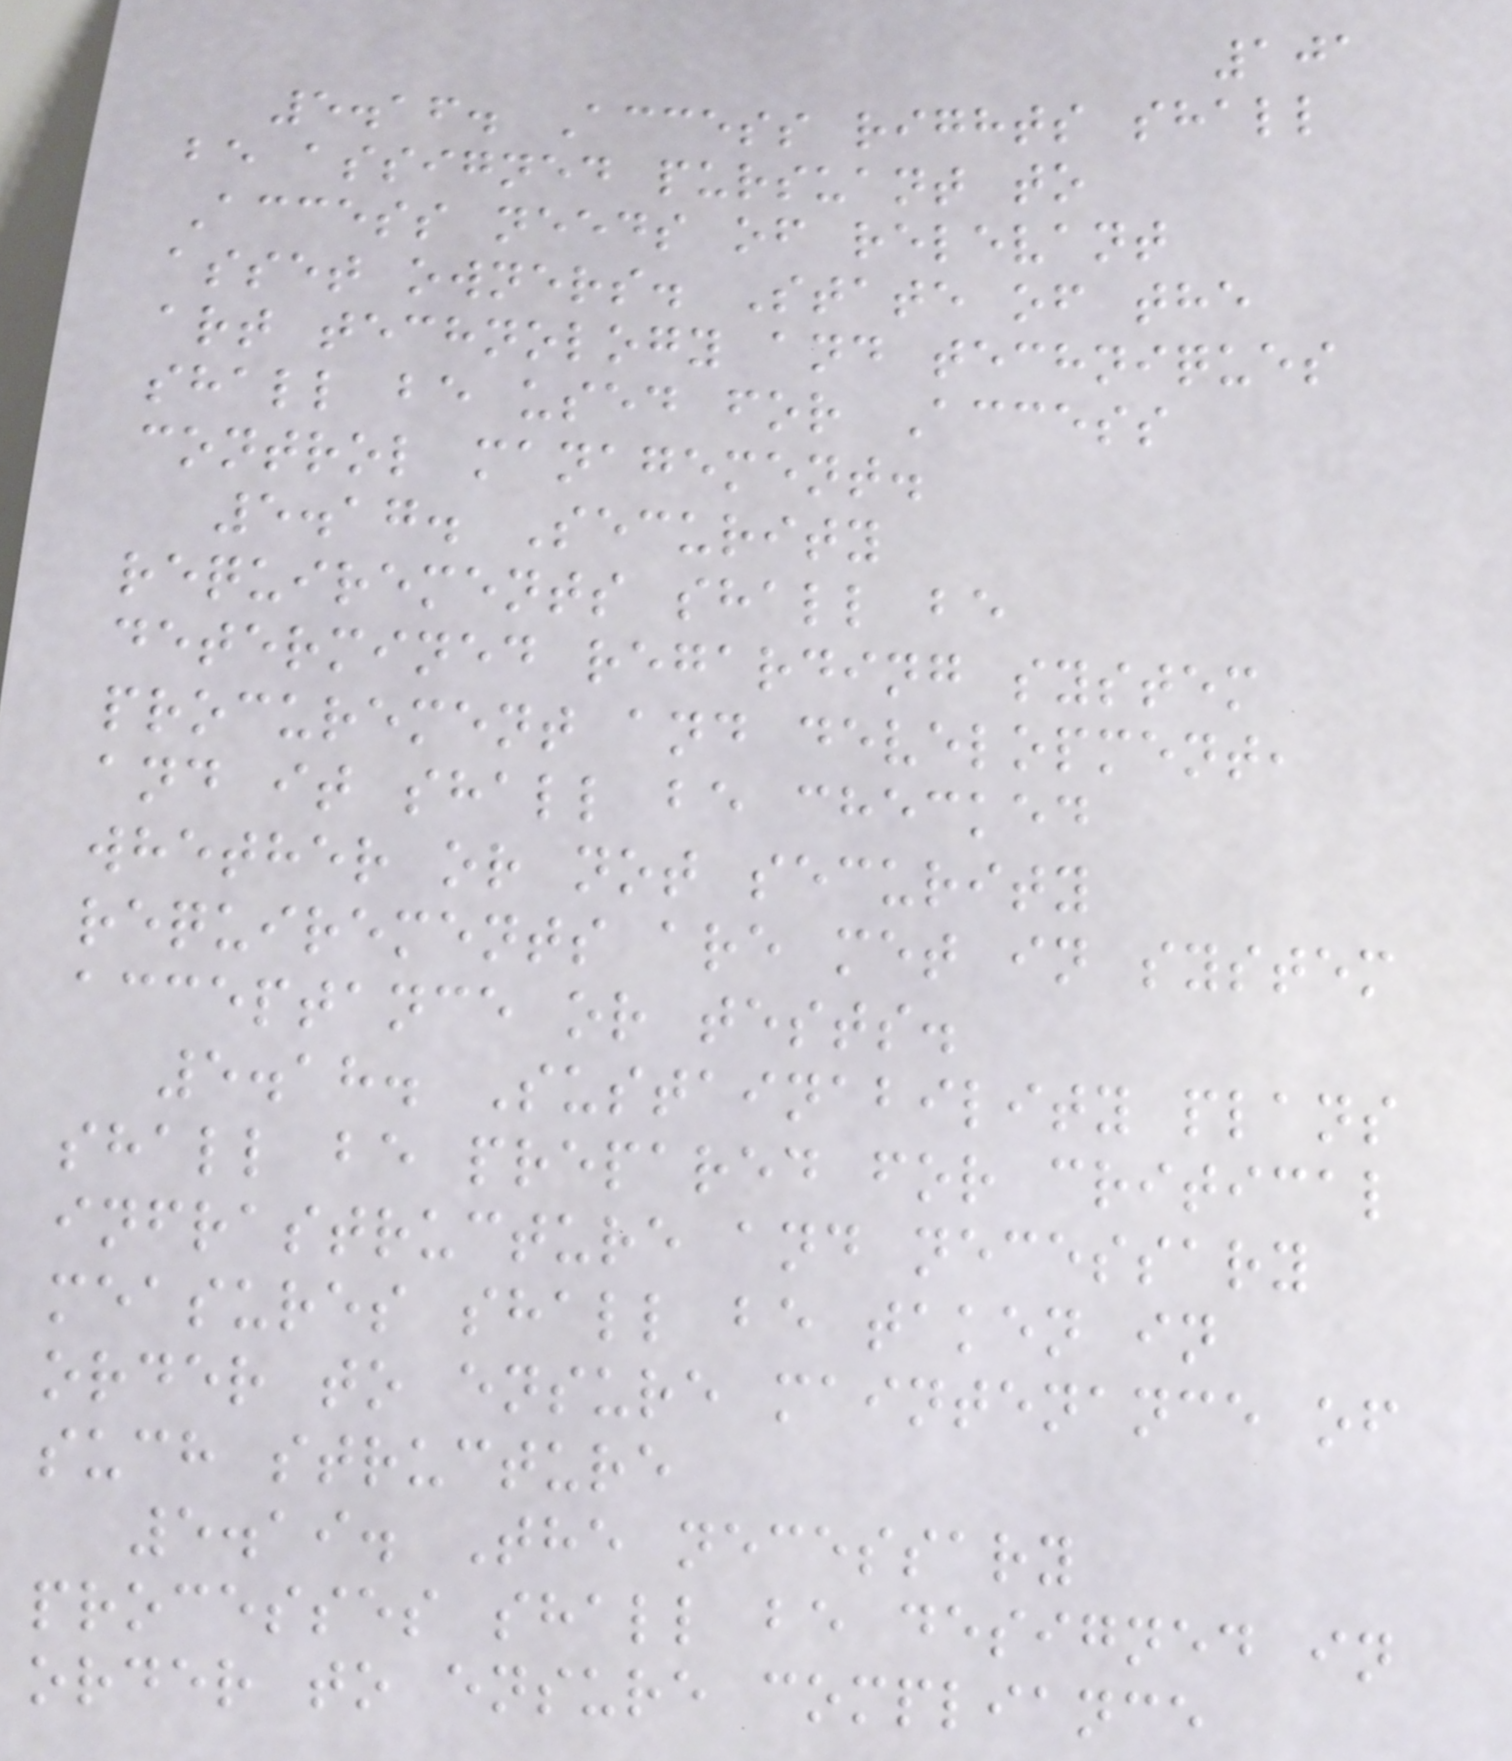101
5.16. Access rights shall
be assigned pursuant to
Access needs of relevant
asset owners. State of the
art technology and techniques
shall be used for Access
control management.
5.17. Security
requirements shall be
determined regarding system
procurement and development,
and it shall be checked
whether or not security
requirements are met in system
acceptance or tests.
5.18. Sustainability plans
shall be prepared for critical
infrastructure and necessary
measures shall be taken in
order to ensure maintenance of
such structure
5.19. The necessary
processes shall be designed in
order to ensure compliance
